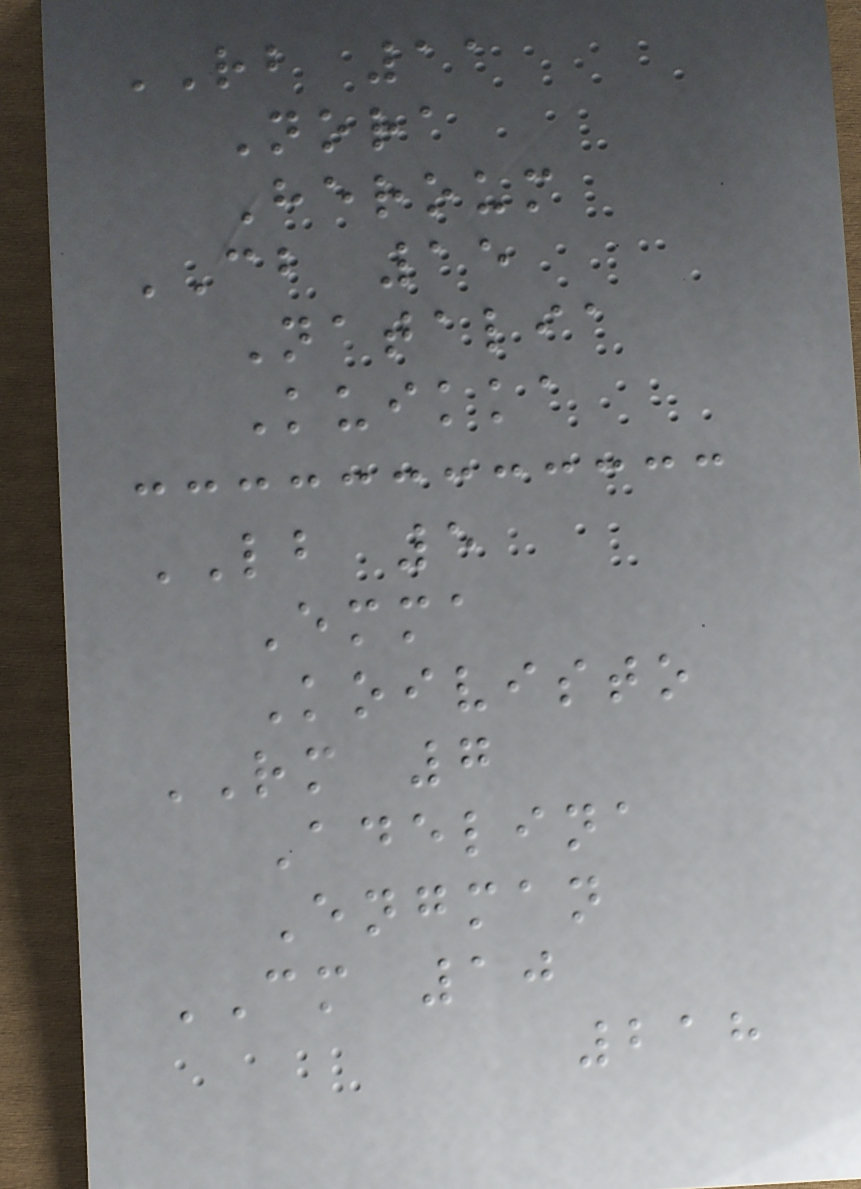RB 11
Nora
Heroum
CB 15
Natalia
Kuikka
LB 5
Emma
Koivisto
RM 7
Adelina
Engman
CM 10
218
